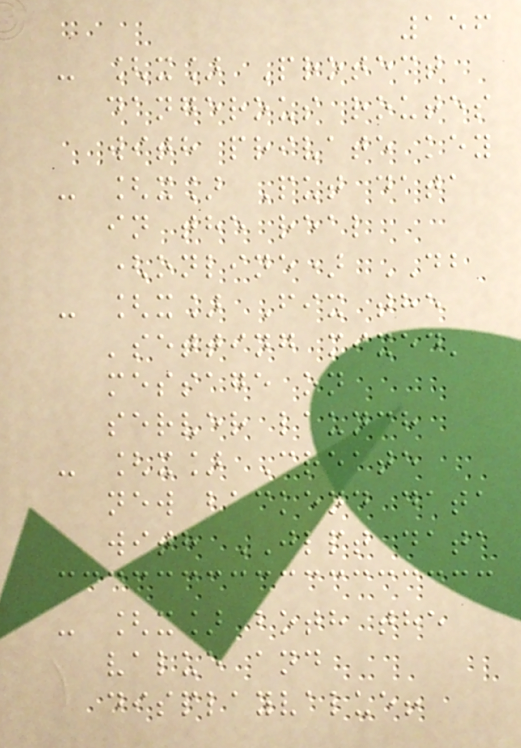156
- [x] Protect
dangerous routes
with private key
- [x] Put data
in the real
(online) DB
- [x] Fix the
'setting mixed'
message on
server launch
- [x] Create
new backend data
with JLPT data
- [x] both the
value and
displayvalue!
